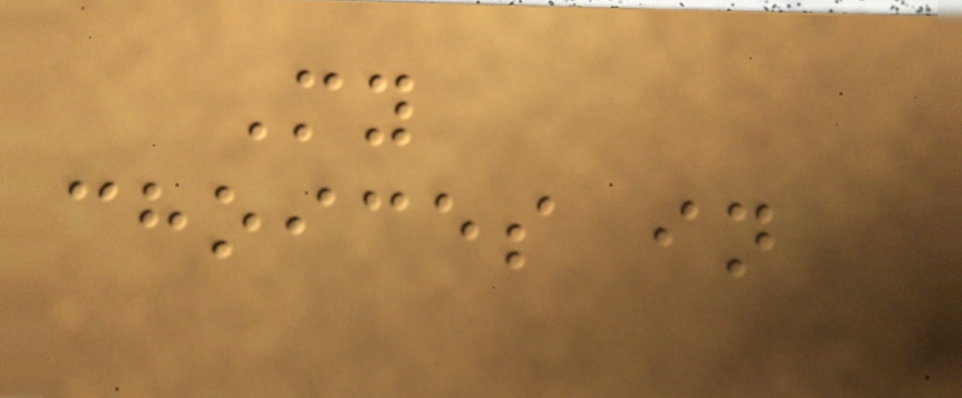My
choices in
